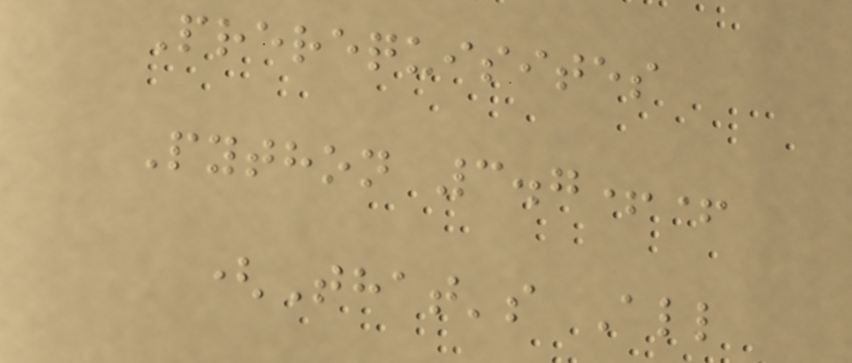Prerequisites
Python 3.7++
(That's All
